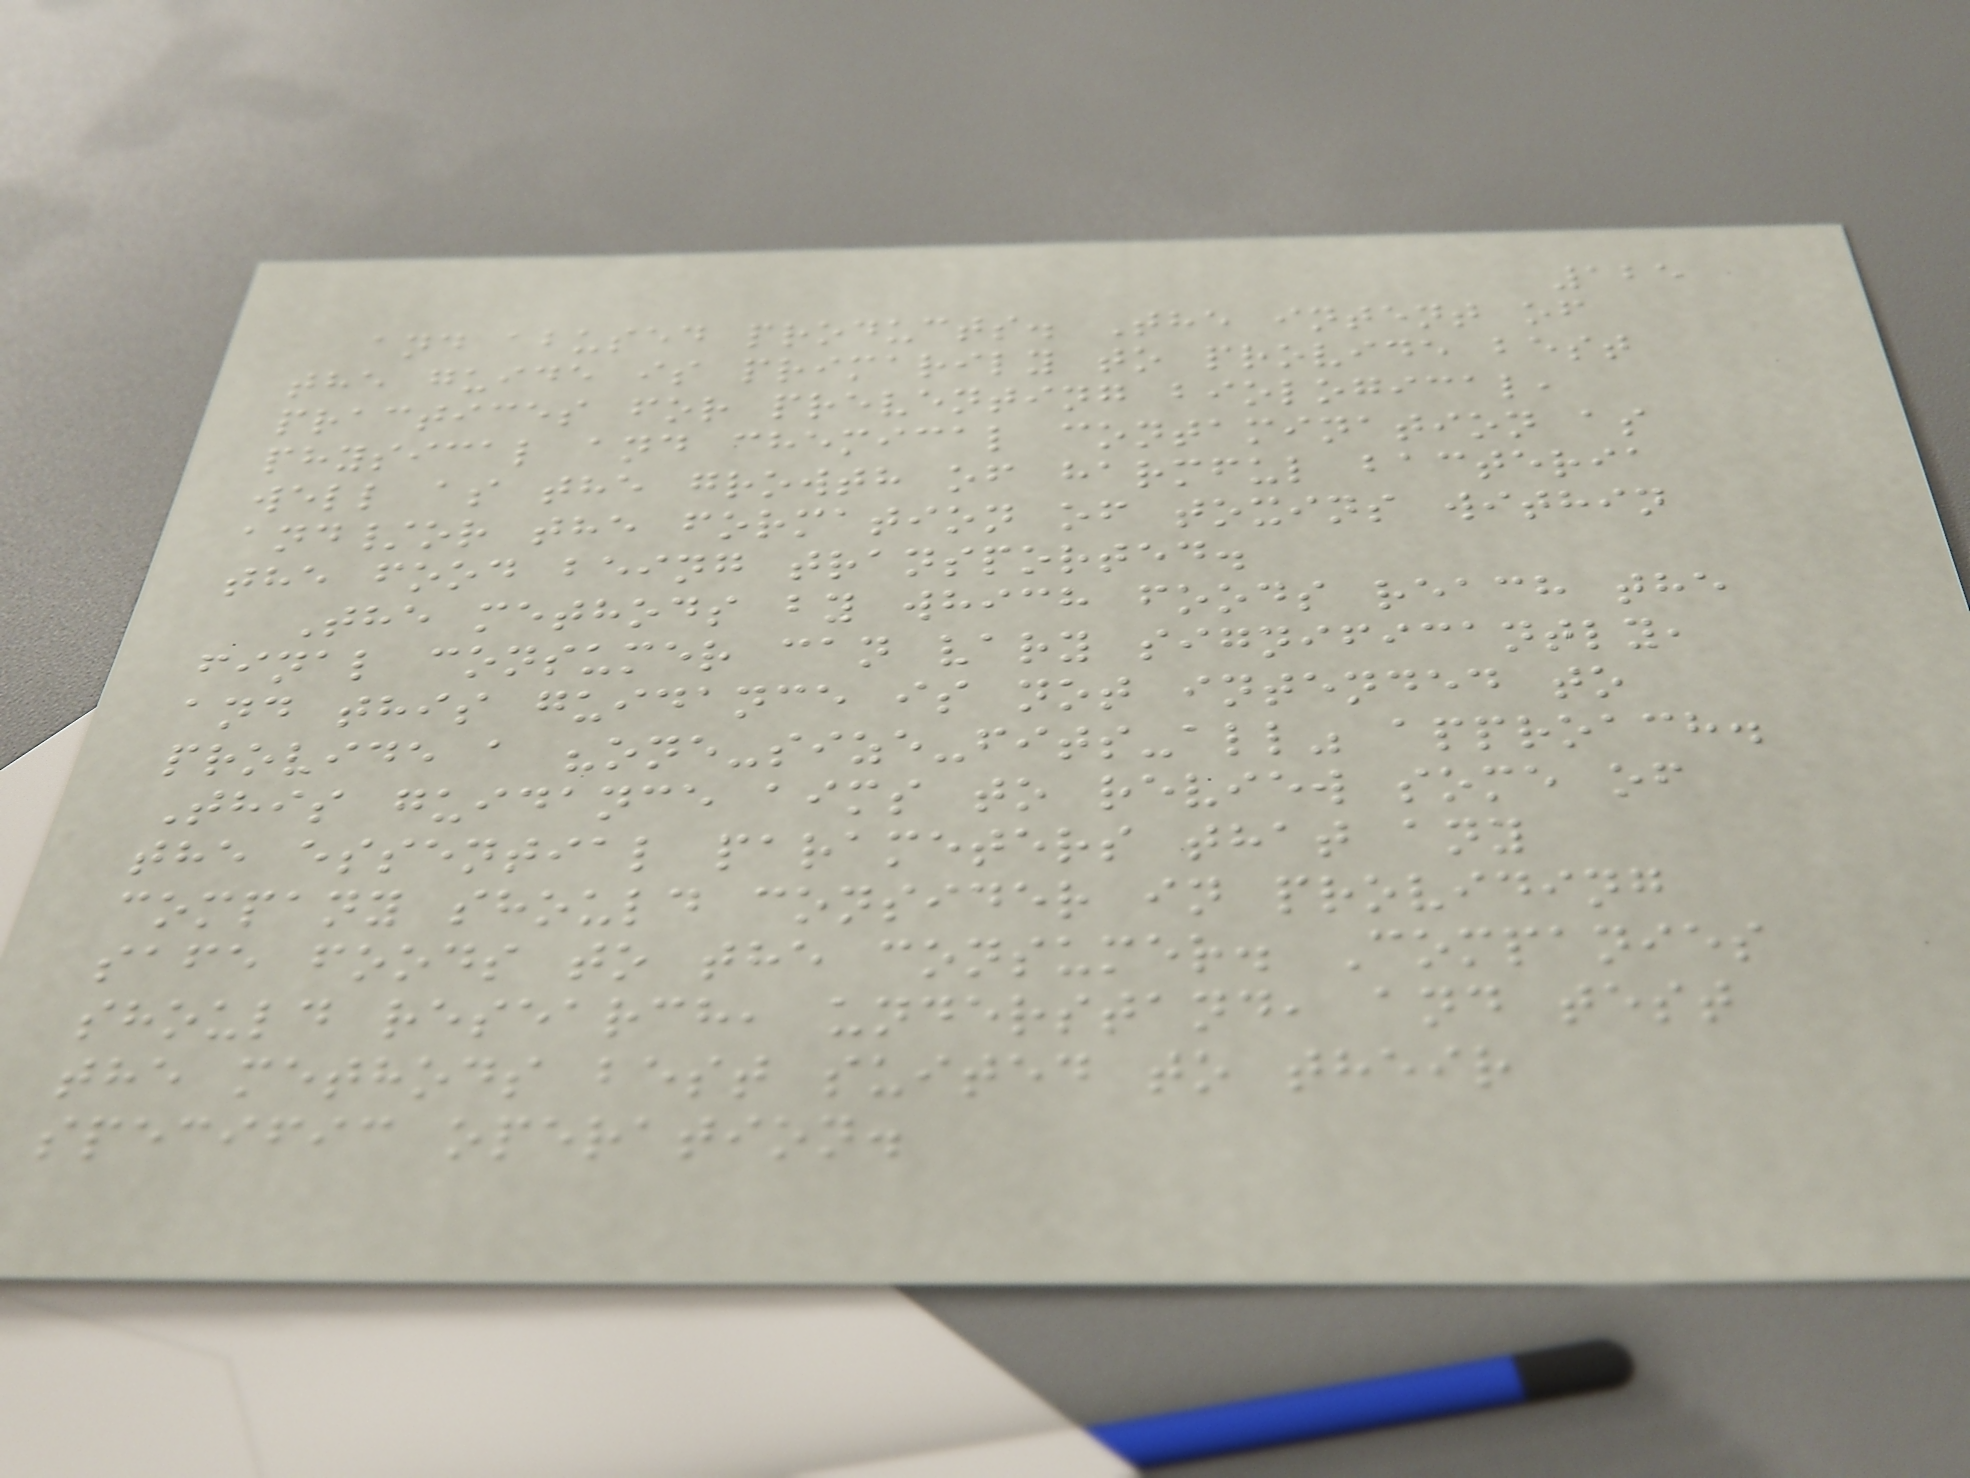125
and abused products. The intent of
the guide is primarily to provide best
practices for preventing biological,
physical and chemical contamination as
well as the growth of harmful bacteria
and/or the formation of toxins within
the food being transported.
The methods by which foods reach the
final consumer can vary significantly,
and this guidance is not intended to
provide a "one-size-fits-all" approach.
This guidance aims to review some of
the essential parameters that any
company should consider in providing
safe foods to the consumer. Companies
should research, understand, and test
the methods best suited to their
specific operation.
